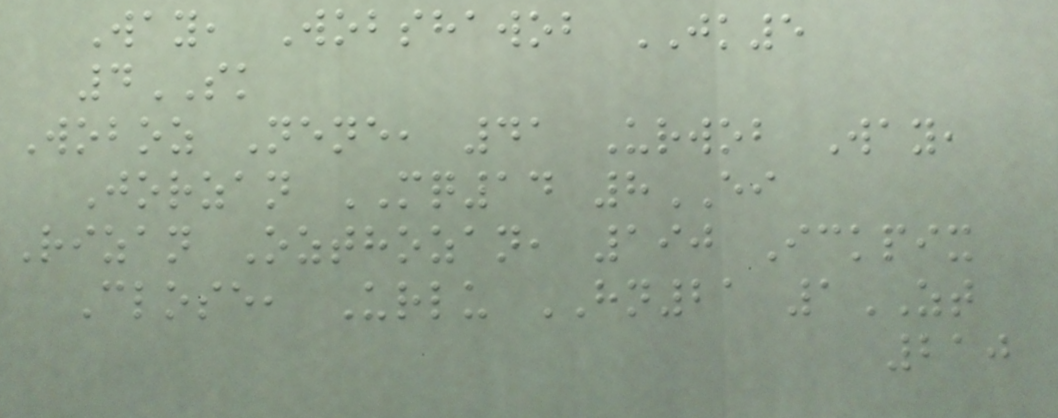Way, Wobshawob JK5
4SK
Woboz Nene, 41 Urwob Way,
Jorzan MQ14 8EI
Rizan Ozthozan, 190 Ickpix
Close, Urlu HN21 1ZT
210
